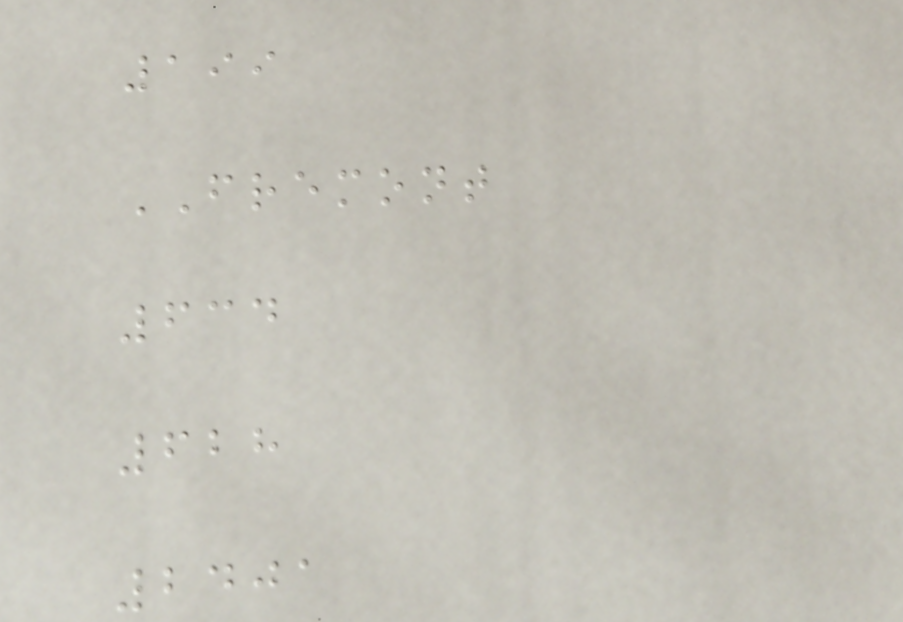199
FREMONT
634
628
2401
